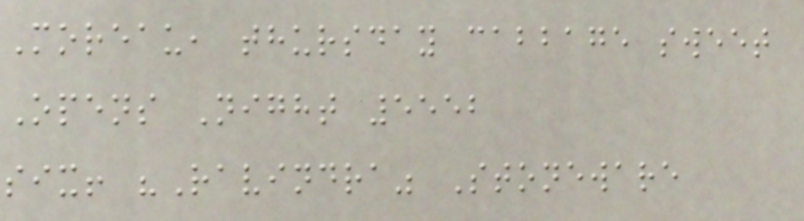Moreau, thursday cabbage sweet
Opens Night 5552
six! "Ravindra" Stoneware
